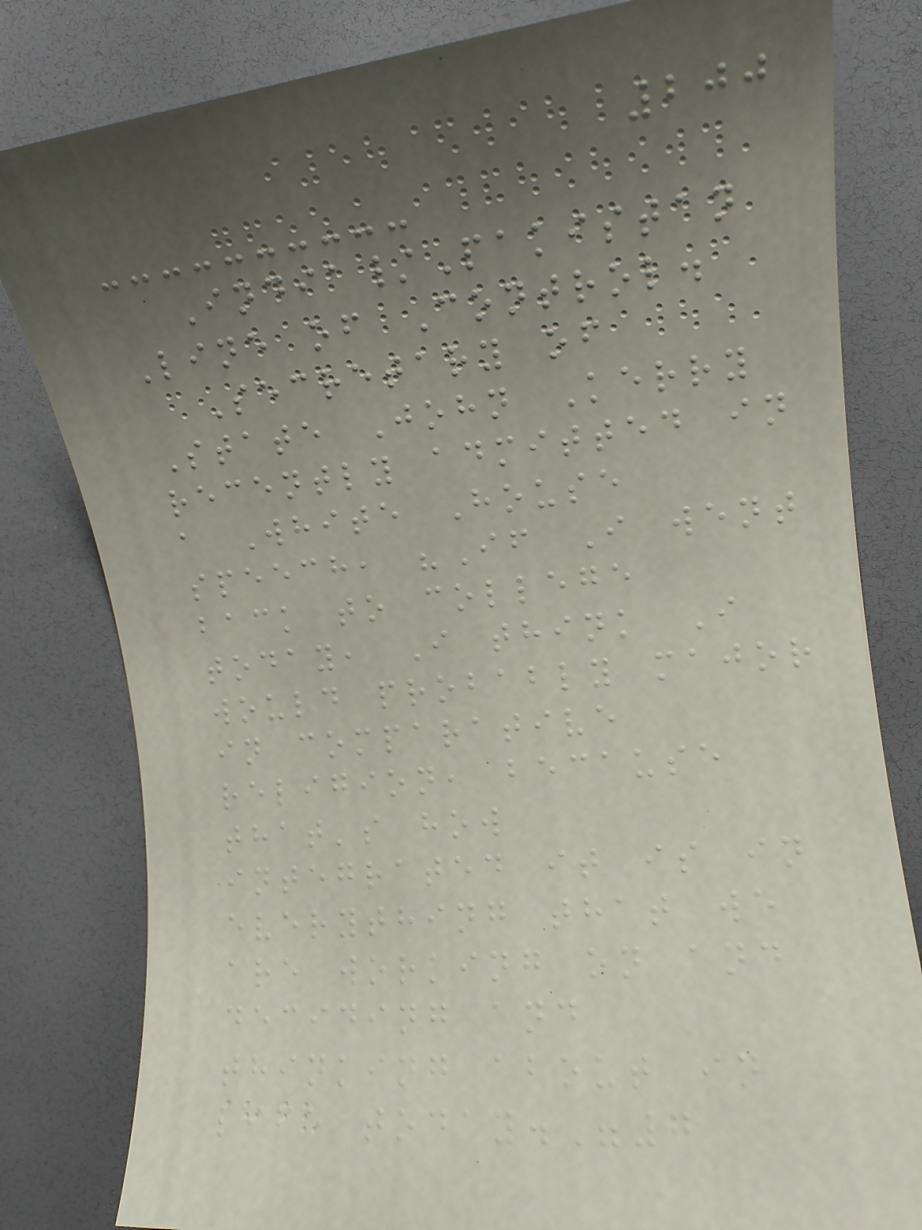200
India/Pakistan
Line of Control.
Secretary of
State John Kerry
recently admitted in
a White House
speech, "If I went
back to college
today, I think I
would probably major
in comparative
religion, because
that's how
integrated it is in
everything that we
are working on and
deciding and
thinking about in
life today."7
